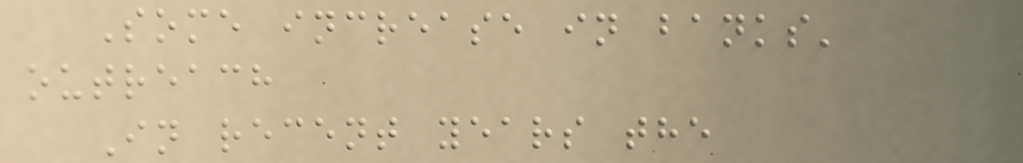Some increase in banks'
outreach
In recent years the
